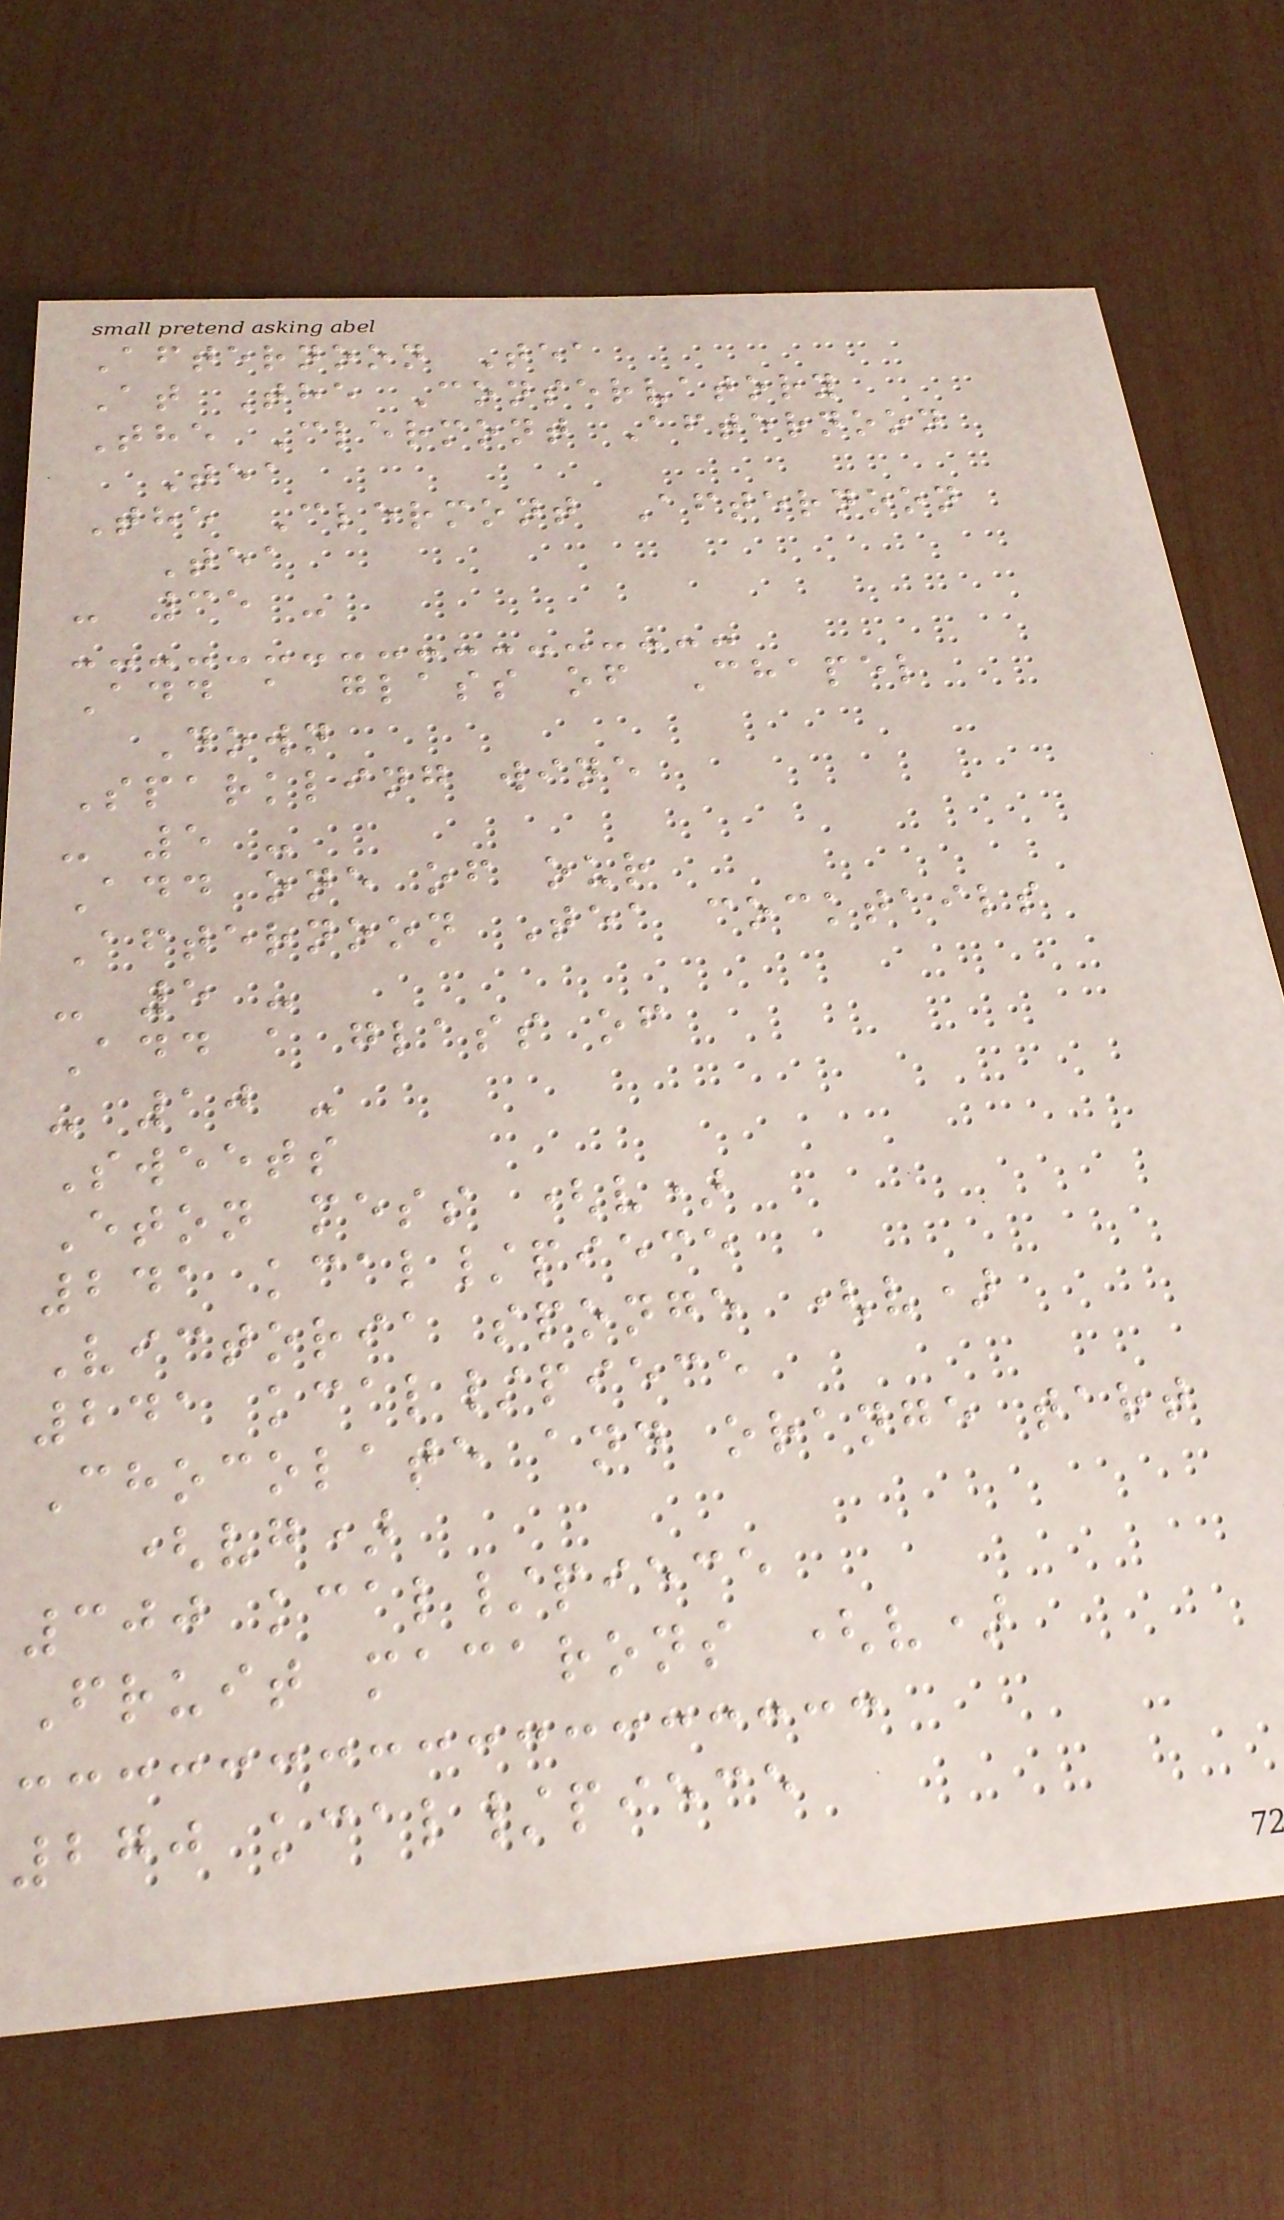Afternoon Tea
At The Conservatory
The Clermont Afternoon
Tea
The Clermont Afternoon
Tea
- 35 -
Add a glass of Chapel
Down
Sparkling wine
- 5 -
Add one of our
Afternoon Tea cocktails
- 5 -
Add a glass of
- 10 -
Sweets
Eton mess (v)
241 kcal/piece
Victoria sponge (v)
241 kcal/piece
Chocolate and orange tart
(vg)
300 kcal/piece
Fruit macarons (v)
270 kcal/piece
